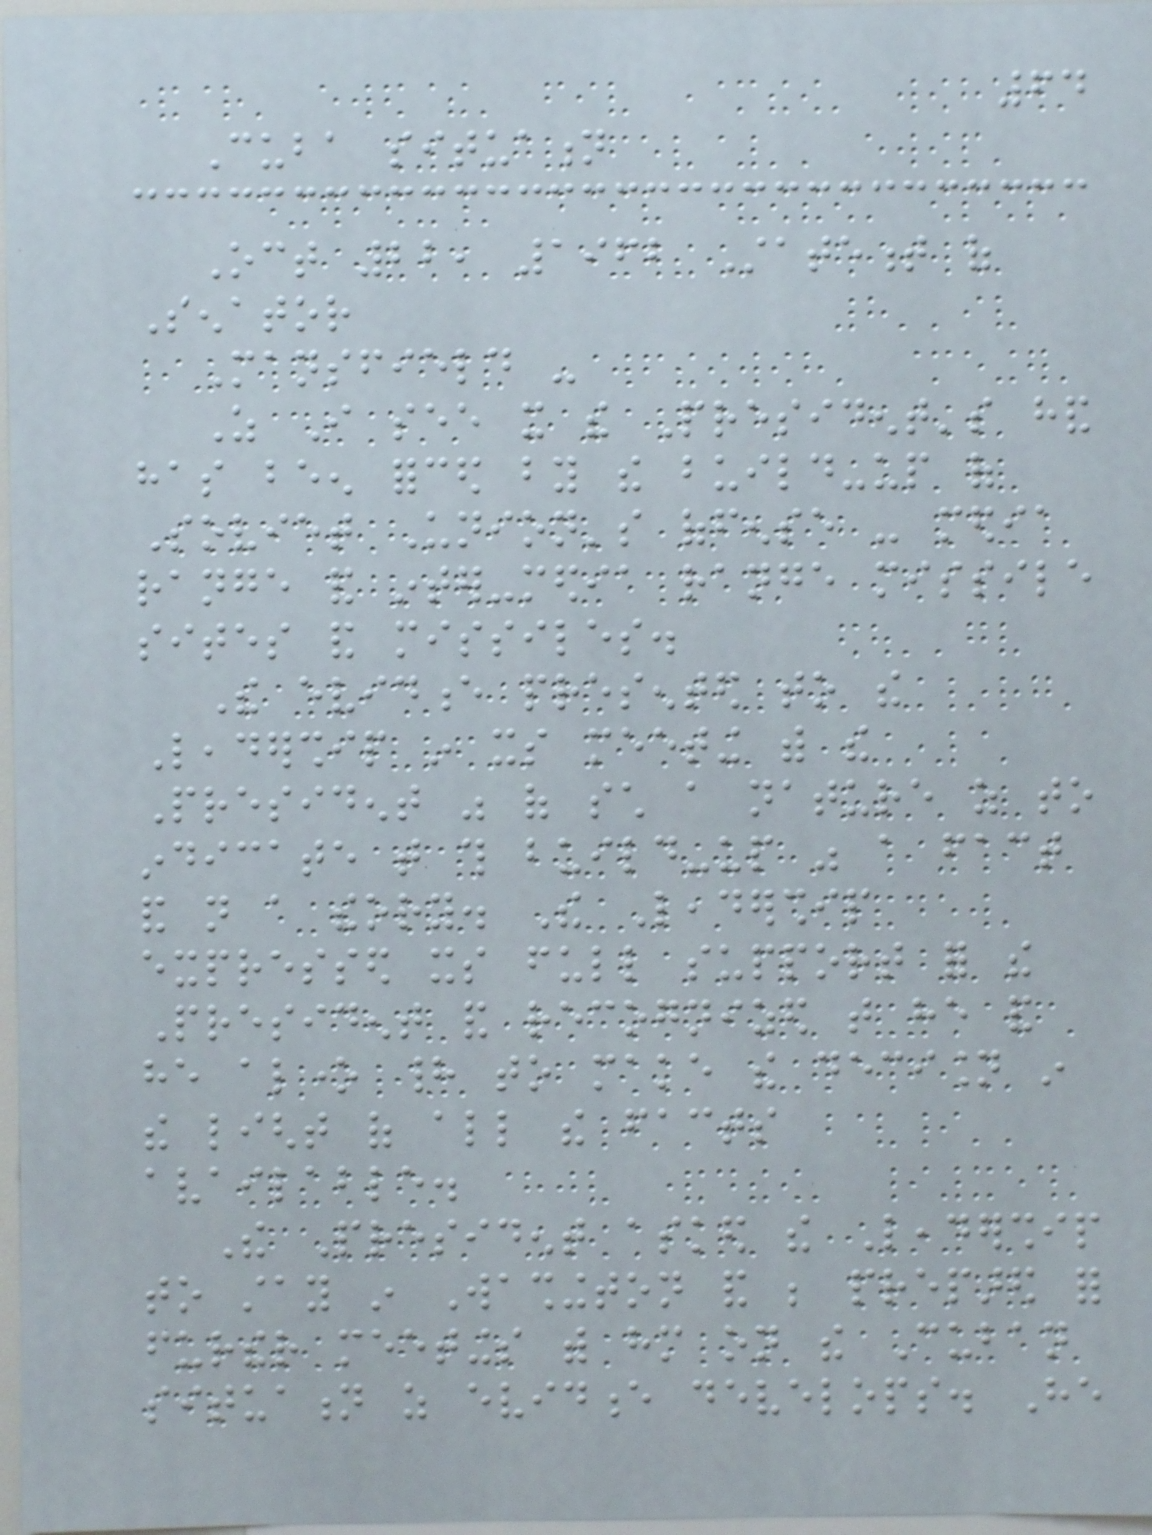64
Cuba situation
Oct 22, 1962 Statement of
Senator
Mansfield -
As I see it the President's hand
has been forced by the build-up of
Soviet Union's offense - media
range and inter-media range missile
sites and missiles.
The evidence presented to the
Leadership in its meeting with the
President was of such a nature as to
indicate that this build-up was a fact
and not a theory. The Leadership
expressed its full support for the
President and recognized that he and
he alone had to make the decision in
the light of all the facts
available.
The President asked the Leadership
to stay in Washington and be prepared for
further meetings with him on the Cuban
situation as evidence develops. He
